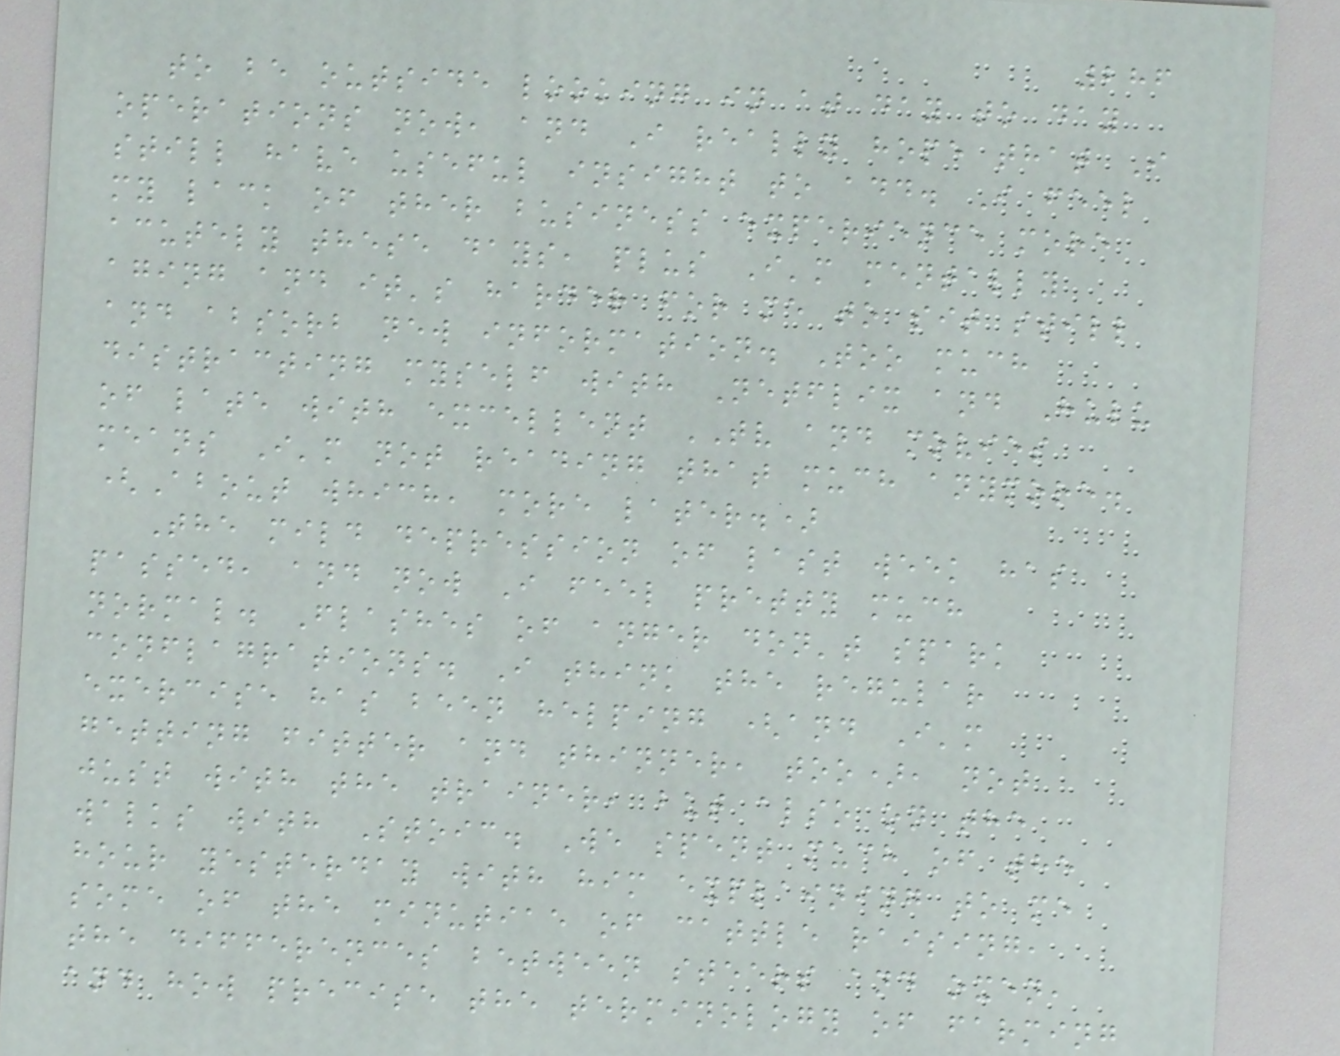286
to be outside looking in at day to day
operations now, and I really hope that I
still have useful insight to add. I feel
my lack of ther business experience more
acutely these days, plus I'm mentally
aging and it's harder for me to sit still
and absorb new information. Too much
distracting myself with Netflix and Hulu
of late with excellent TV and movies
means I'm not reading that much anymore.
(About which, more later.)
The mild depression of last week has
passed, and now I feel pretty much
normal. Flashes of anger don't spark
conflagrations. I think the regular
exercise has been helping (and I'm
getting fitter and thinner, too), not
just with the trainer, but also on the
walks with Stoic. We spent much of the
hour yesterday with him explaining to me
some of the minutiae of cattle raising,
the differences between steers and oxen,
and how precise the terminology of farming
